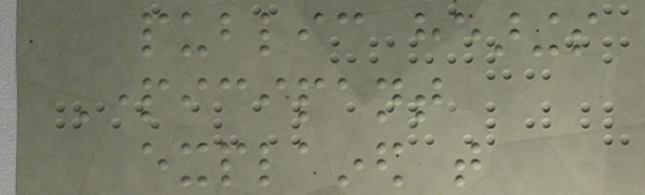public hearings
Participant
explained that
